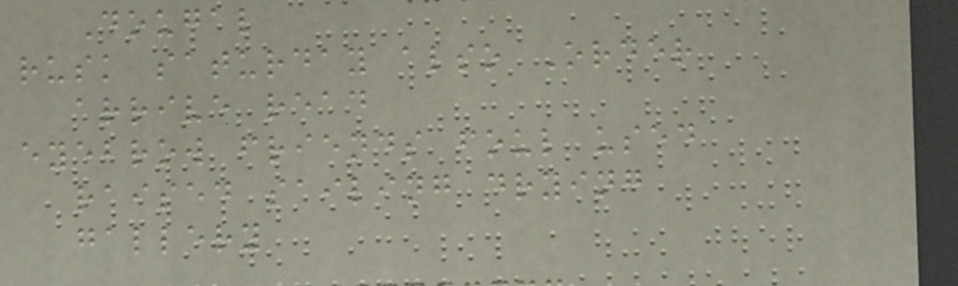Dougal
rusk saturday also Order
arrive read
eyebrow friends foul used
raised sailing drying
gallery
